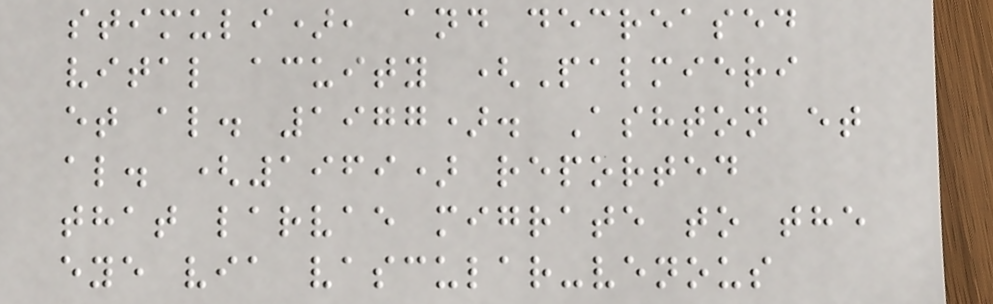stimuli), and decreased
vital acuity (Palmieri
et al. 1977). Ashton et
al. (1969) reported
that larvae migrate to the
eye via vascular-venous
